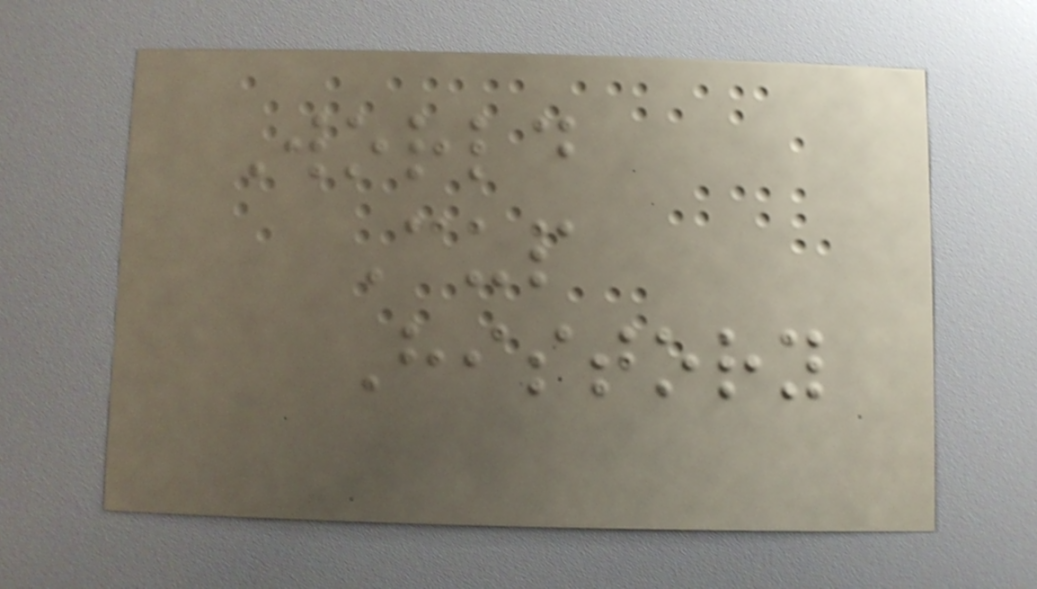World
Cup
History
